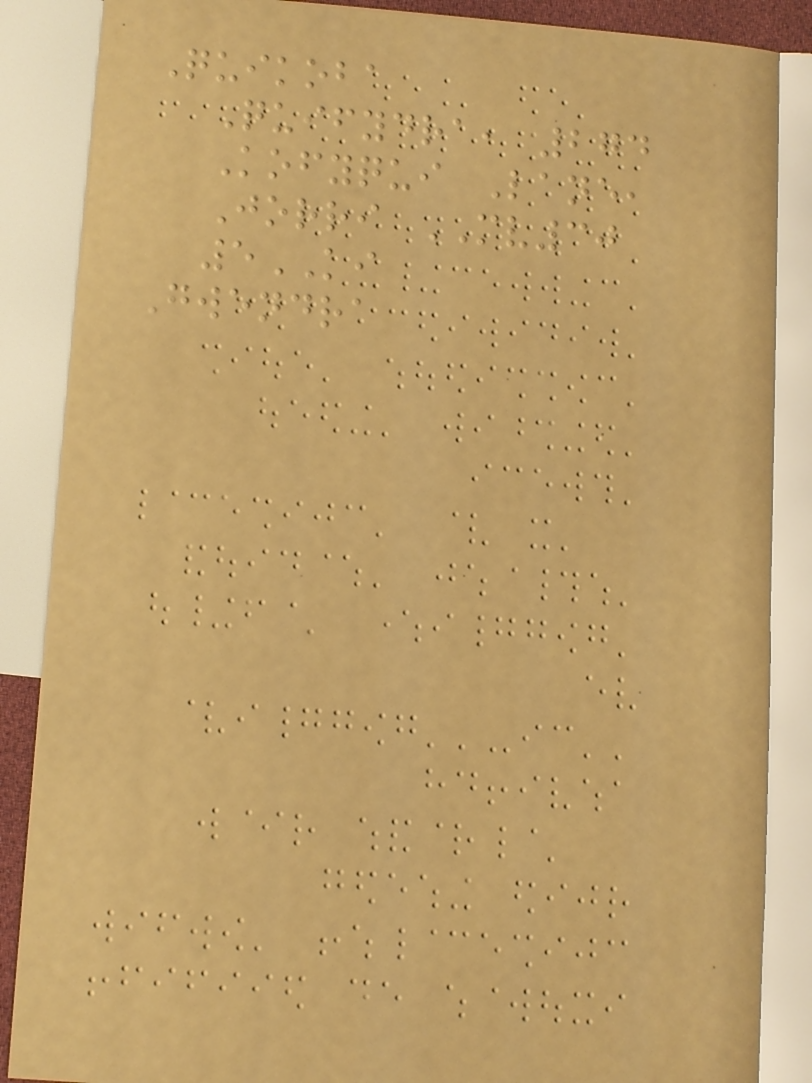Quikoba
Quifydra, 274
Kofyqui Lane,
Jorri MV30
5KI
Gwendra
